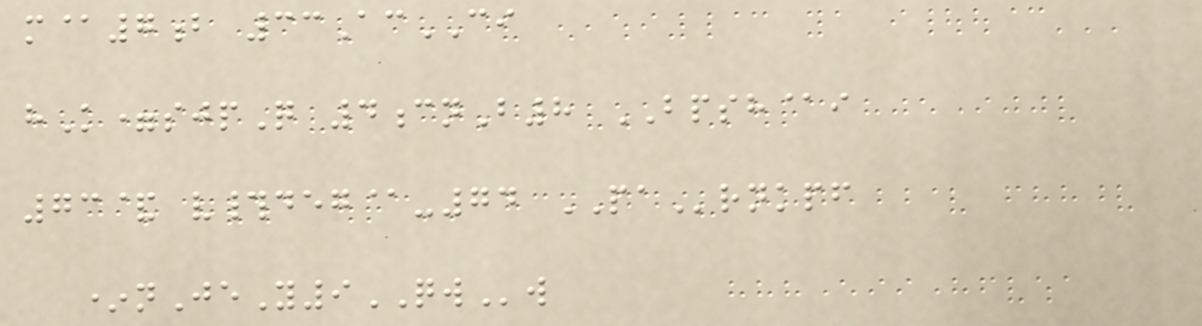m@7b 33AcCI
hK=sjpQ 4cnB8 BPSH@i
73& v#deg@-74 PArnkpf
*nJeY9QWw
